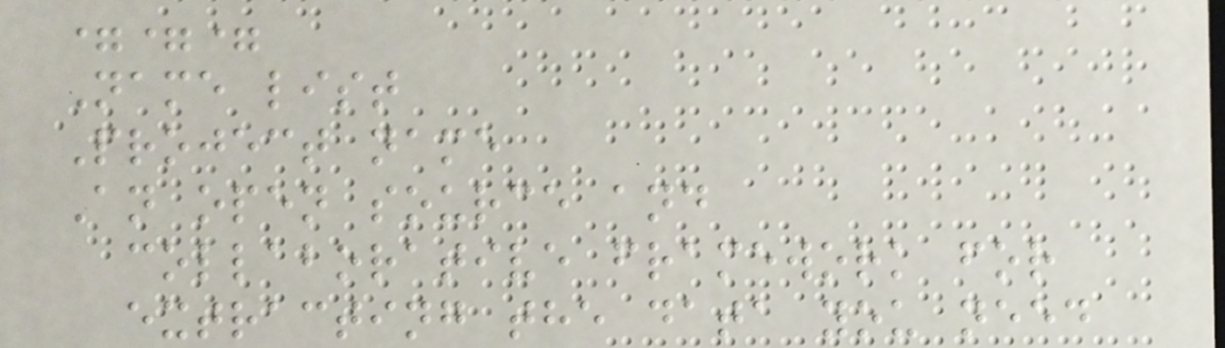===
Name list
Project name
An open source and
collaborative framework for
extracting the data you need
